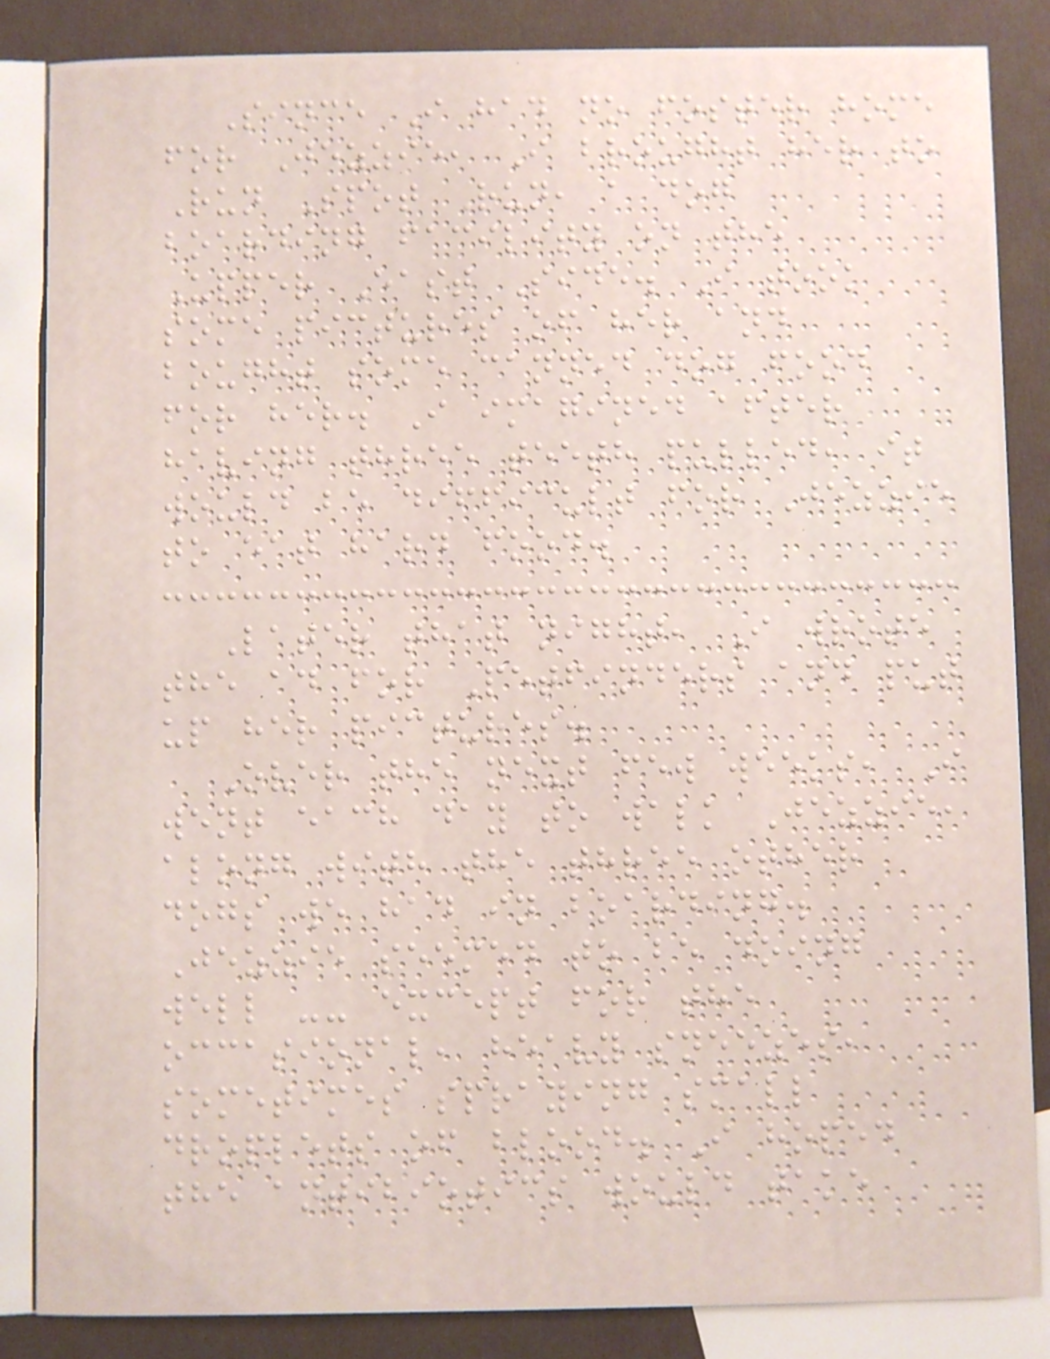Since I had no foster home
for Jezzie, I brought her to
Run Spot Run, a dog
boarding facility on the
Upper East Side. I took
some pictures of her and
bought some canned dog food
for her. I imagined after
having three teeth pulled, it
would be difficult for Jezzie
to eat hard food.
Later that night, I wrote
the ad for Petfinders and put
up her pictures.
Over the next few weeks, I
went each day to walk Jezzie,
along with the three other
dogs we had in boarding.
Jezzie seemed to be doing
well -- except for the
occasional, heavy sneezes,
sometimes spraying small
droplets of blood. I hoped
the antibiotics would take
